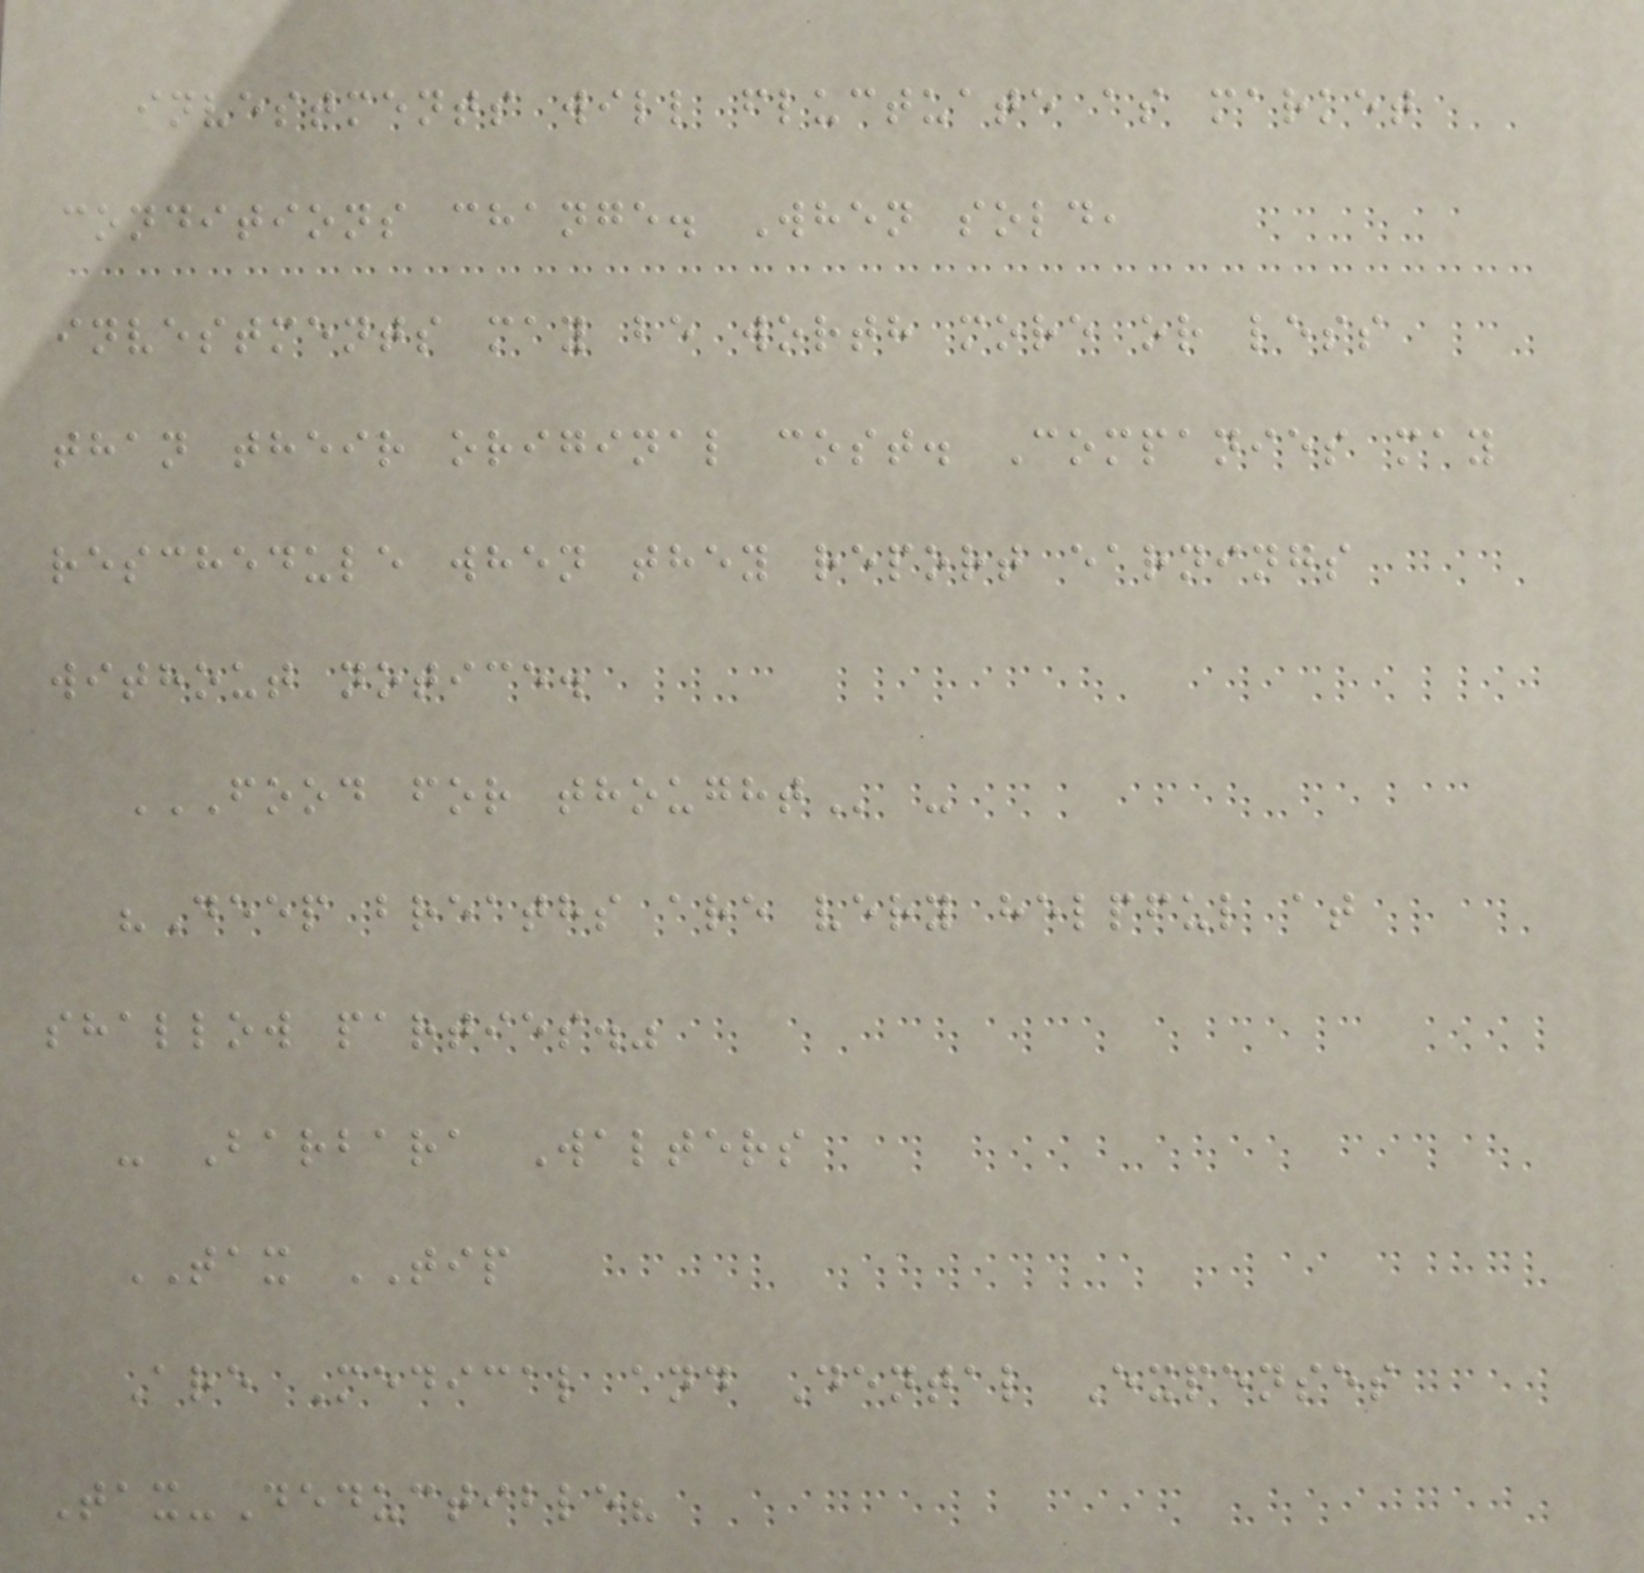investments will fluctuate as market
conditions change. When sold,
investments may be worth more or less
than their original cost. Companies may
reschedule when they report earnings
without notice.
FOOD FOR THOUGHT -
"Deep breaths are very helpful at
shallow parties."
- Barbara Walters
TAX TIP
Are Medical and Dental Expenses
Tax-Deductible?
